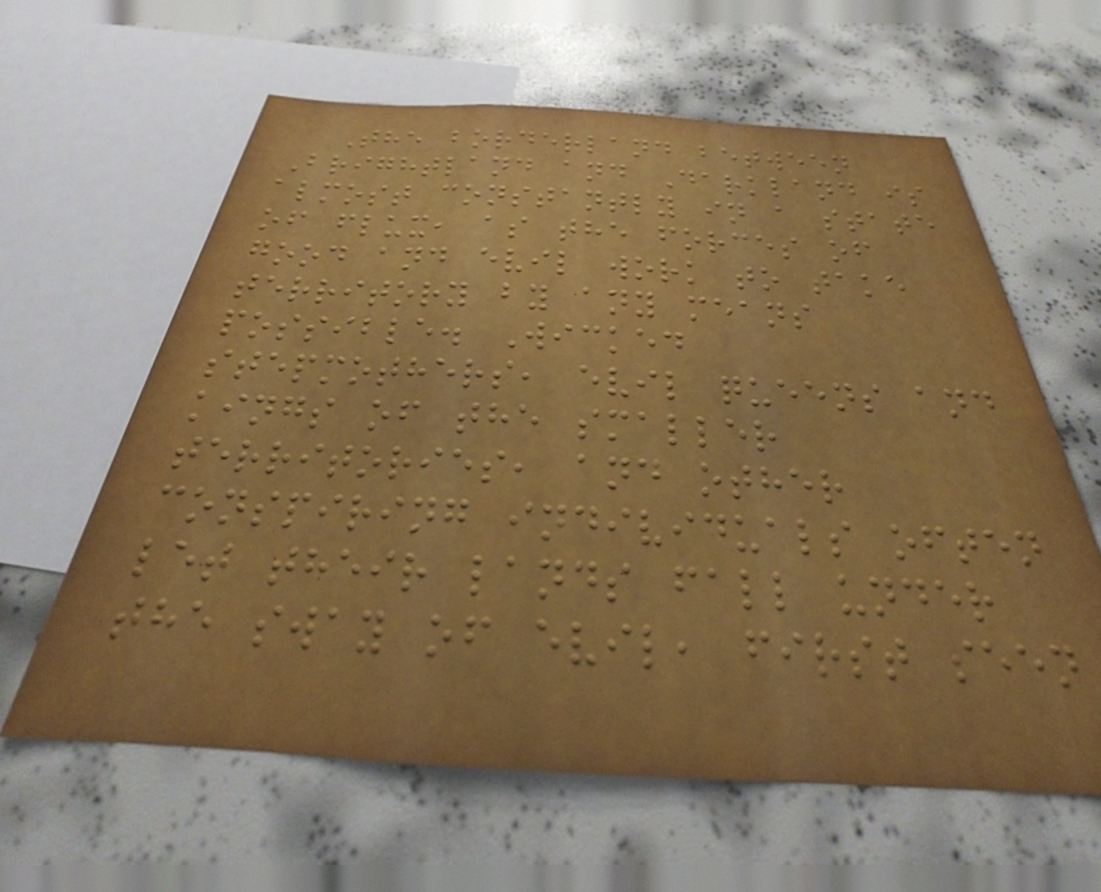The borderland between
Brightland and Darkland is
almost constantly in a state
of flux, as the forces of
good and evil work to take
territory by any means
possible. Wicked
stepmothers, evil queens and
kings of the smaller
territories, and other
conspiring individuals often
let their lands fall under
the sway of evil, first seen
